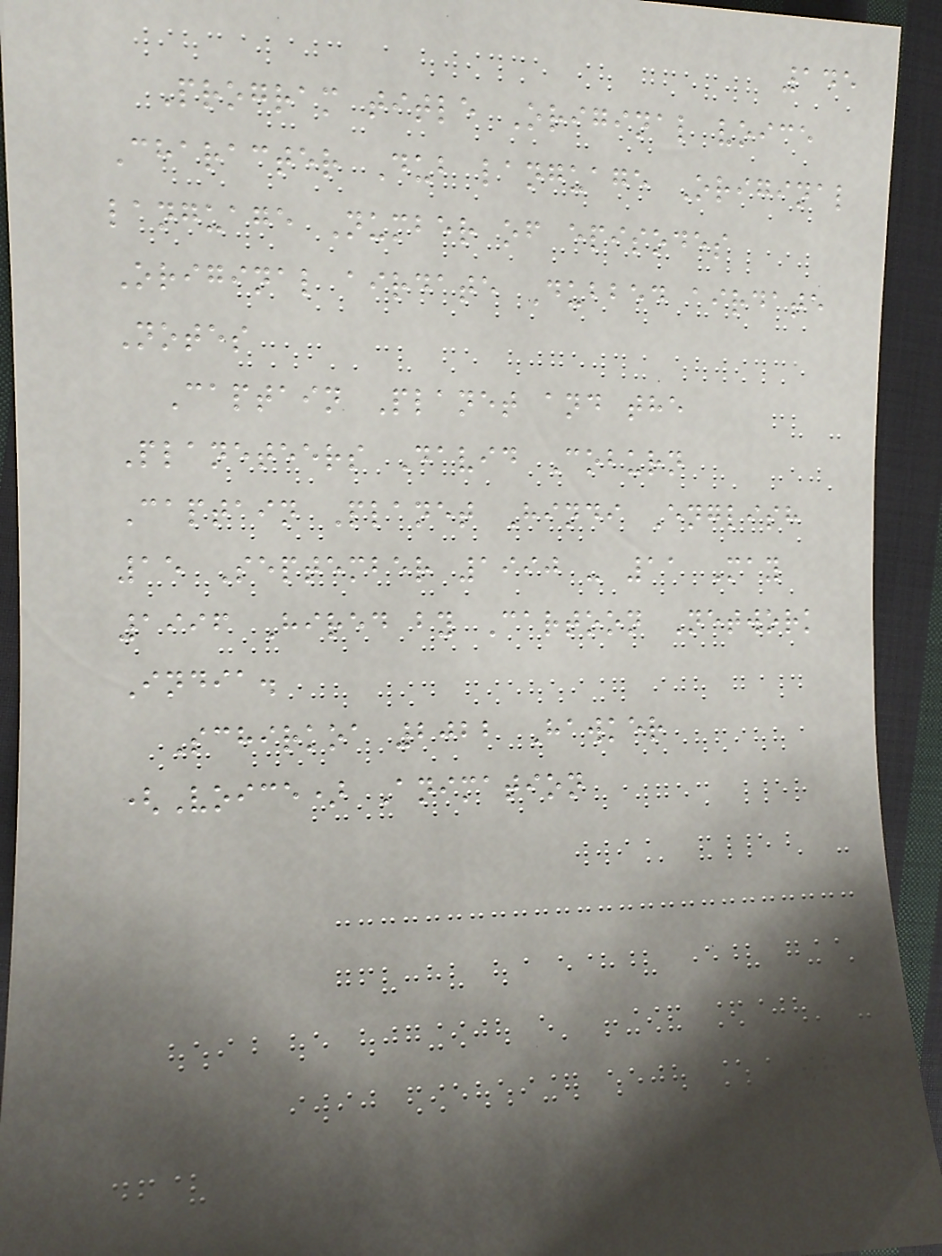145
Program title Original voice
Character Dub language Original
language Number of episodes
Original airdate Dubbed airdate
Notes
Captain Planet and the
Planeteers David Coburn
Captain Planet Hindi English
15 September 1990 - 11 May
1996 Hired by Cartoon Network
India.
Schirkoa 2022 Hawker
(Voice) Animation
